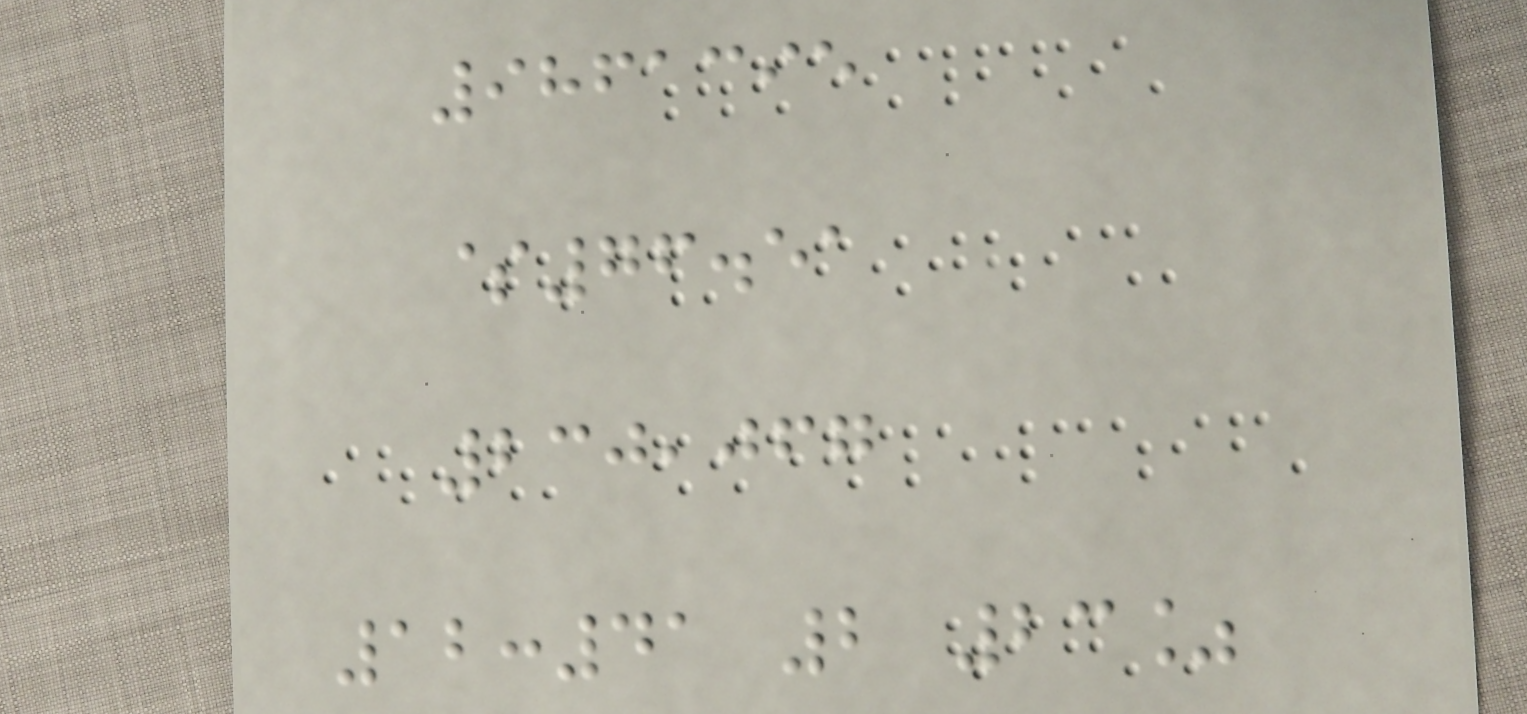9861395
$76.51
230,067
12:41 2 23%
